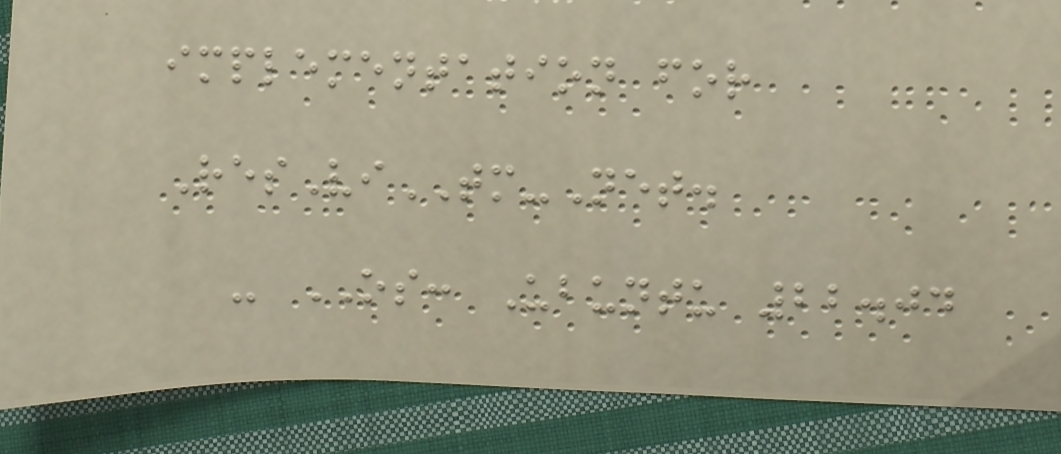implementation for
ResViTM-Net.
- OS: Ubuntu 22.04
